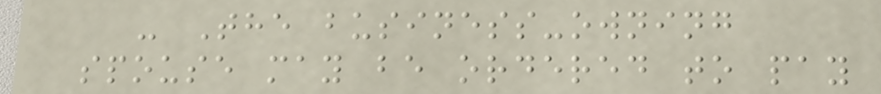- The business-owning
spouse may be ordered to pay
